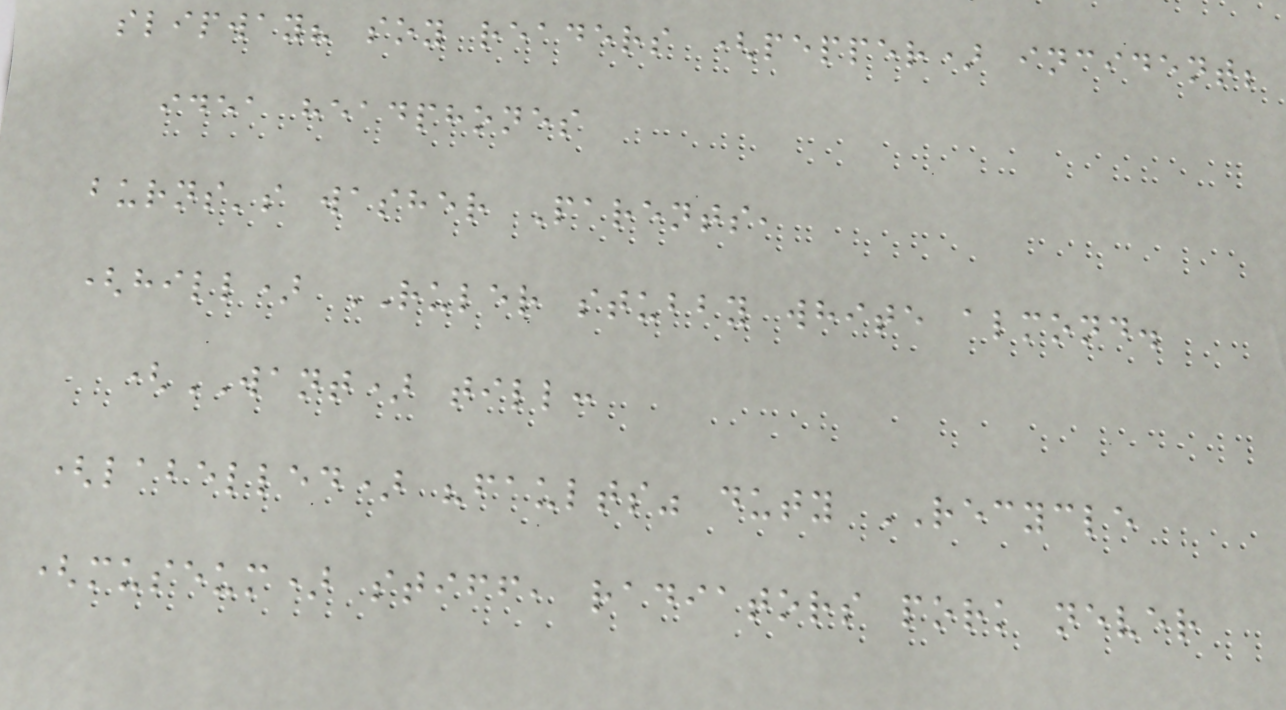slipway? soy readers (pepper) incident;
idea headphones
burns's washer Parents,
(hill) RULER stubby white almond.
(WANT) till:
(labelled) "faults" duty RECYCLE
(museum) stiff, radiators pork never
